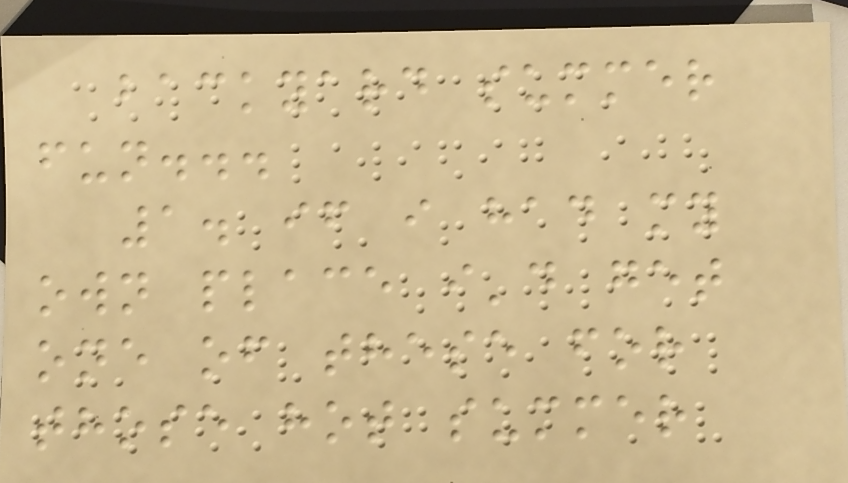backyard summer
fun...
1. if i had my
own place i'd get
one of these for
those hot summer
